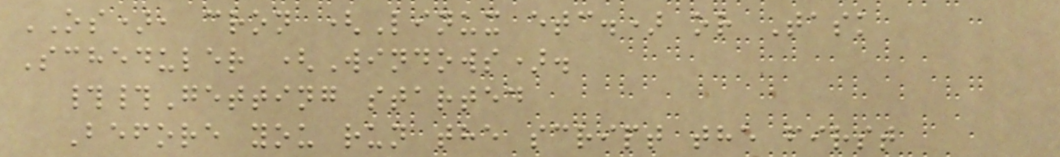OS), cron (Linux etc.) or Task
Scheduler (Windows).
##Getting started
Before you run the script the first
